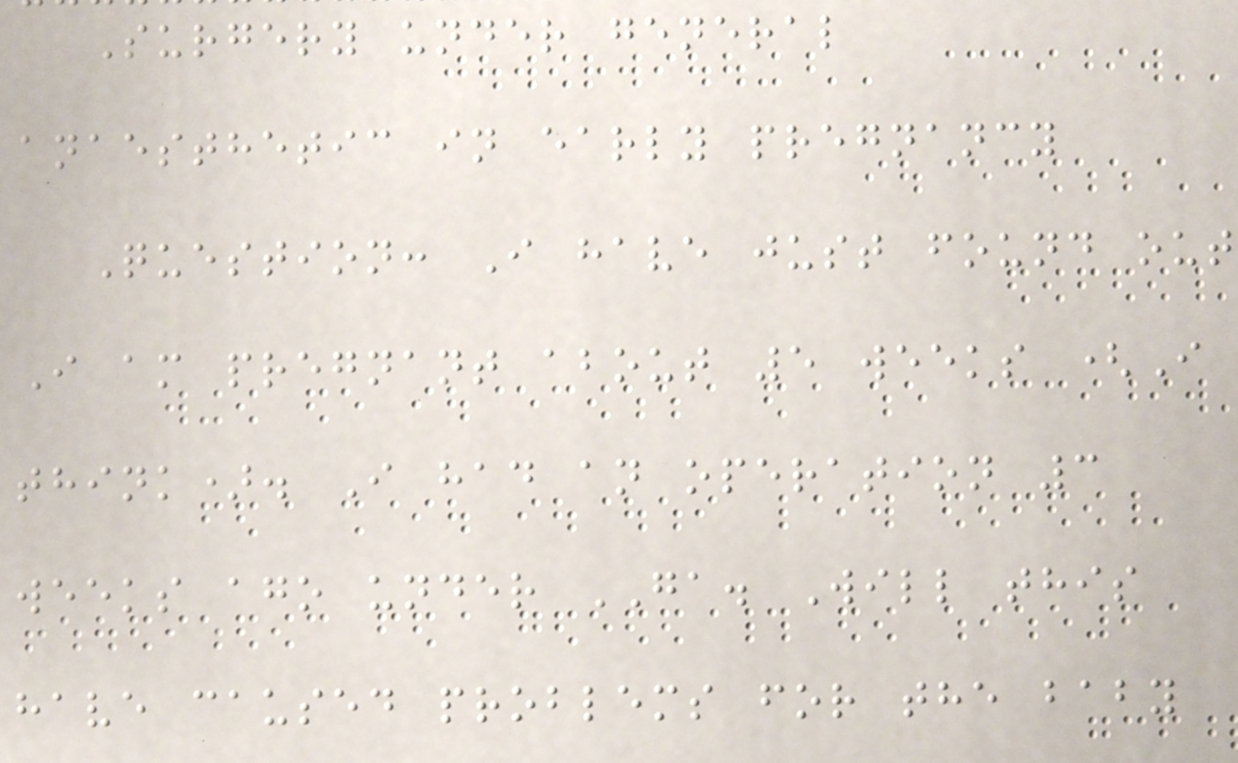Surgery under general
anaesthetic in early pregnancy
Question: I have just found out
I am pregnant about 5 weeks (I
think). I had an operation 3
weeks ago under GA. Will this
have caused problems for the baby
